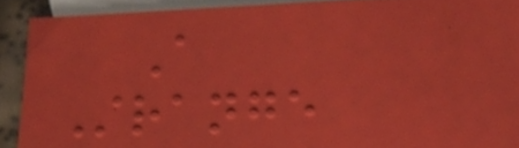A
Strange
